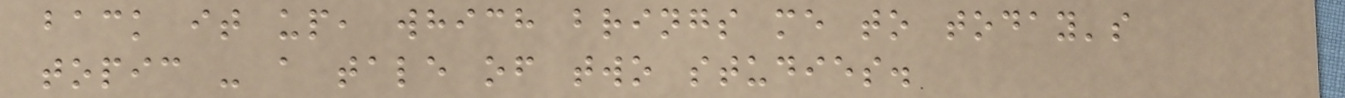back it up, which brings me to today's
topic - a tale of two studies.
